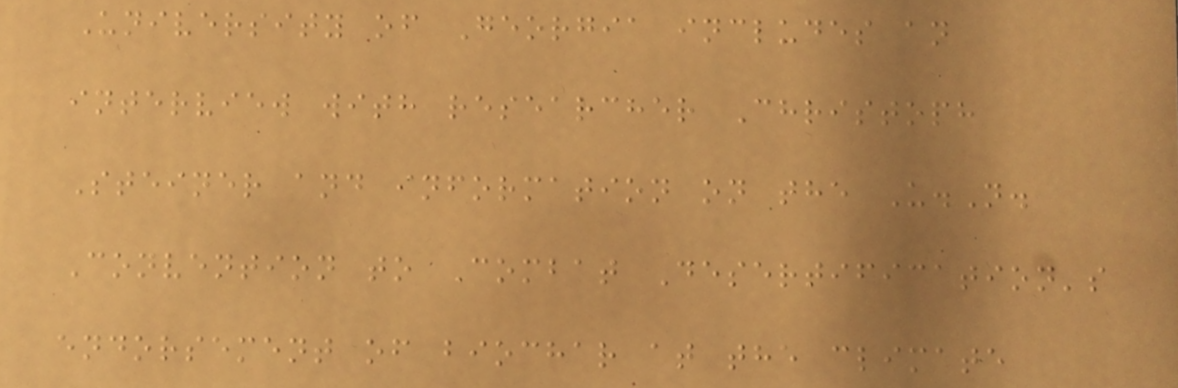University of Georgia includes an
interview with researcher Christoph
Steiner and information on the U.N.
Convention to Combat Desertification's
endorsement of biochar at the climate
